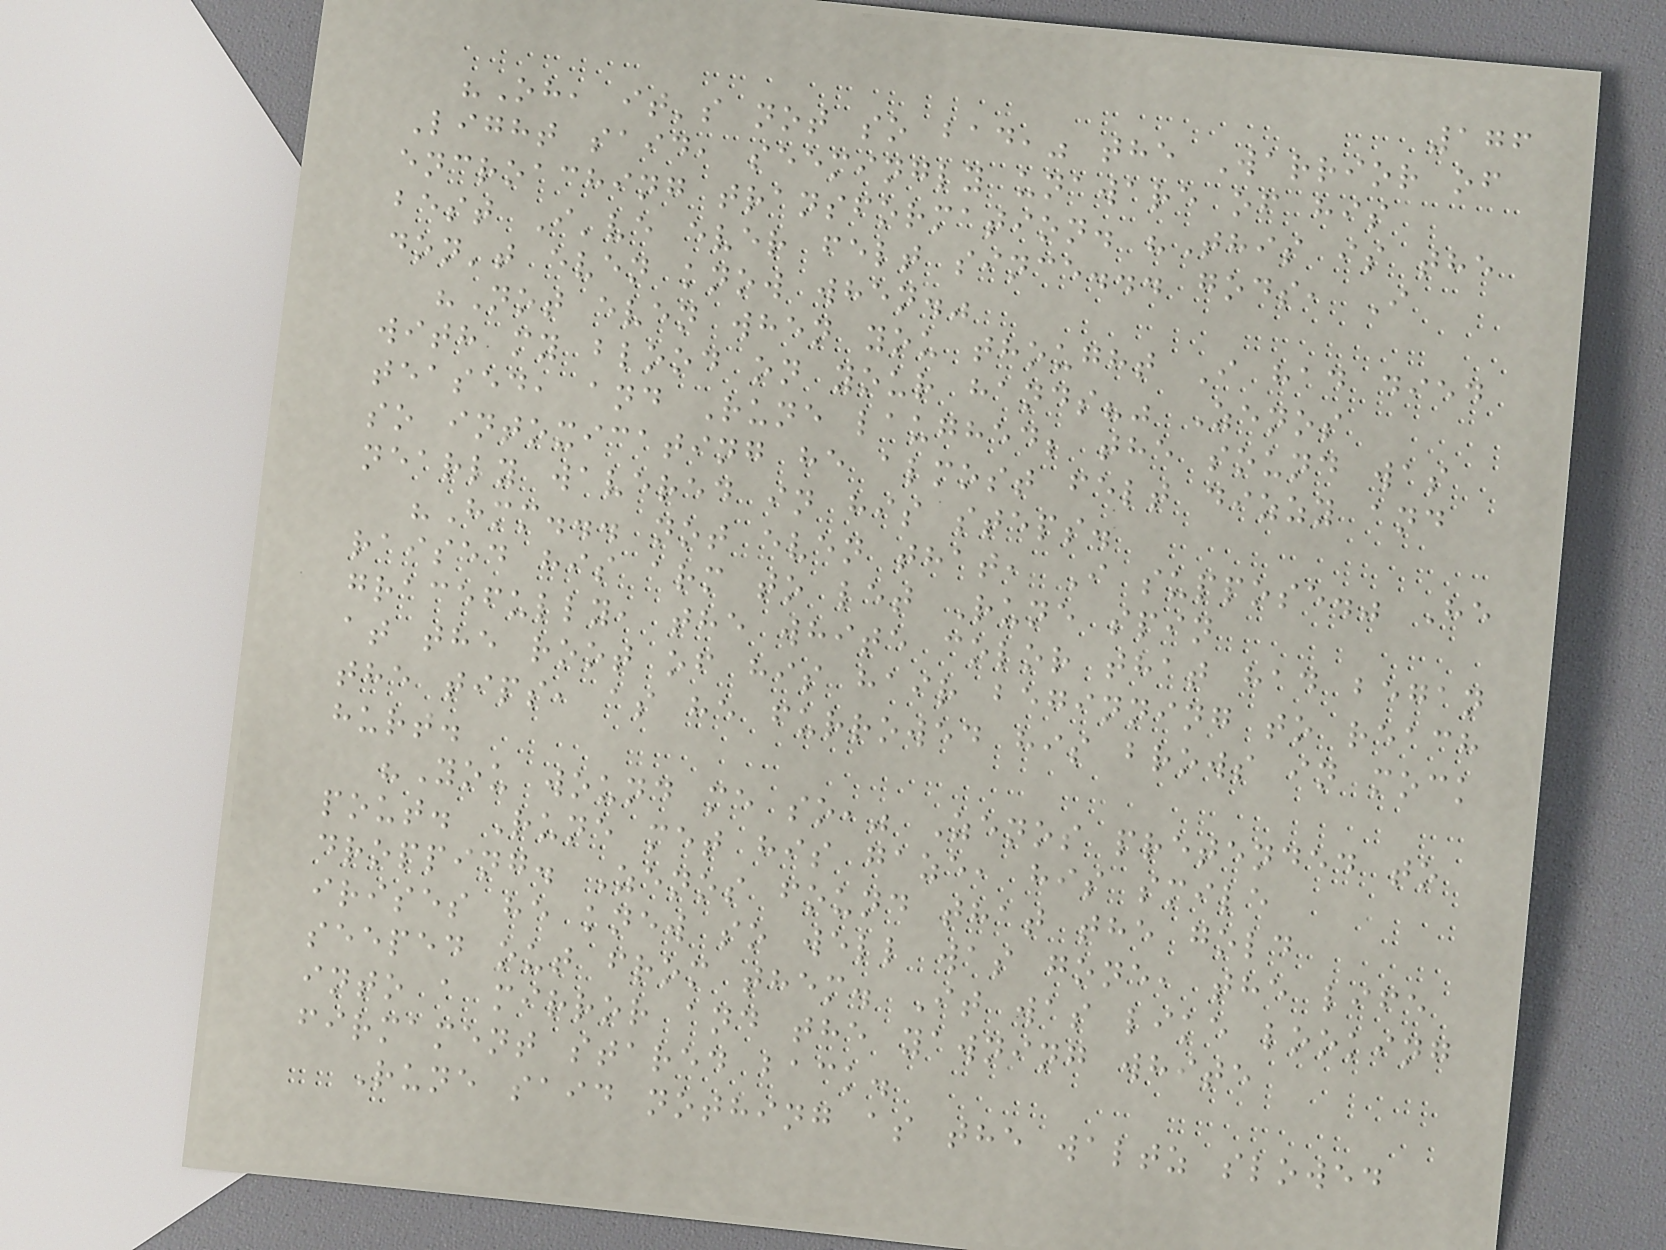176
"Oh, it's not so bad," the Warrior of
Light said, seemingly unaware of his
encroaching transformation. "This is the
best I've ever felt since... gods, I
don't even know when."
"Not even when you thought I had died
with my blood on your hands?" Zenos
teased, and Rune laughed; the sound was
so intoxicating he almost felt dizzy and
nearly wavered in his steps.
"Hmm... not even that, I suppose." He
raised his arm to let Rune spin
gracefully, the white color that had began
at the root of his hair beginning to reach
the tips, as he furrowed his brows in mock
hurt.
"You wound me so," Zenos pretended to
pout. Rune met his gaze, his smile
dropping. Zenos found that the gold
irises he knew so well was gone, the life
seeped out from them. It was like looking
into a mirror and the yawning white
firmament stared back.
Rune said nothing as the waltz slowed
